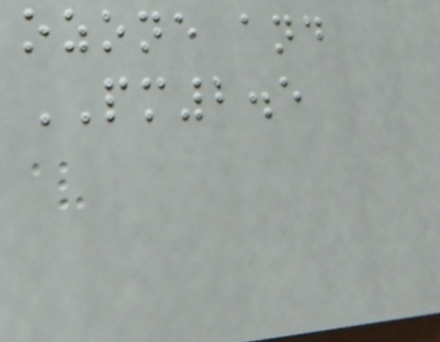ozone and
PM2.5
